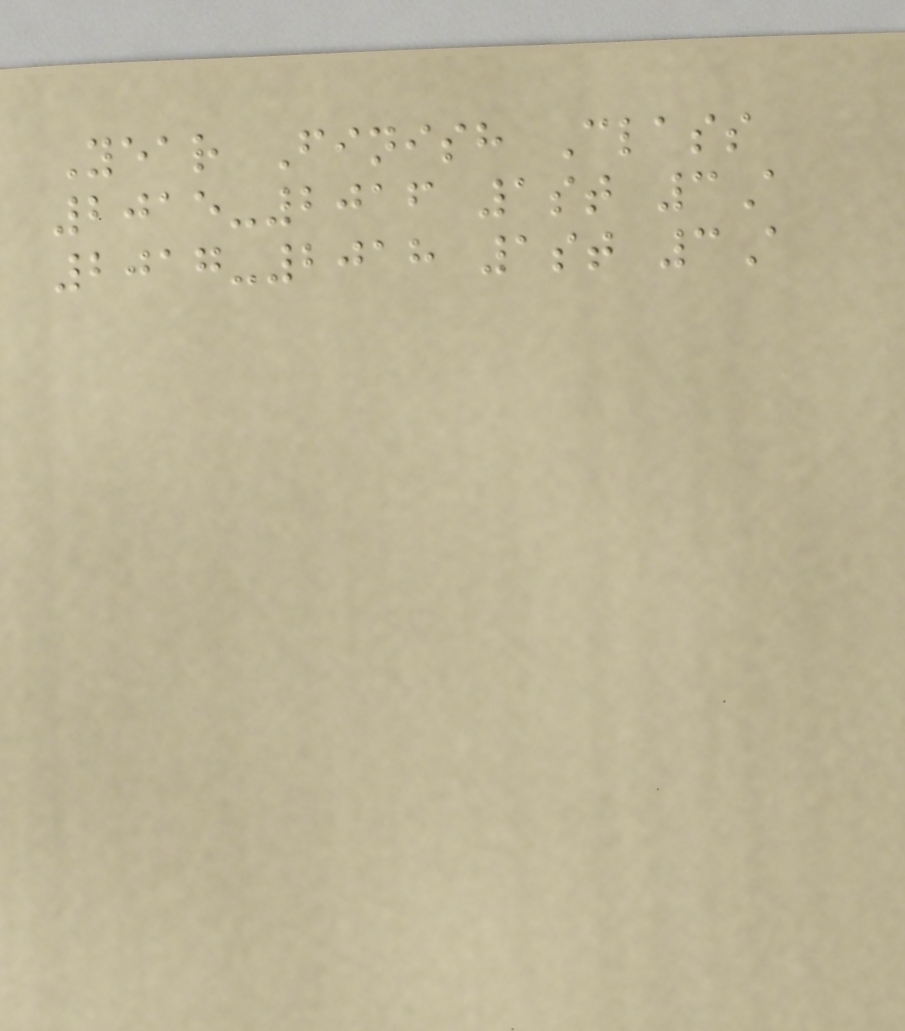Year Finish Class
2015-2016 1st 3A
2017-2018 1st 3A
